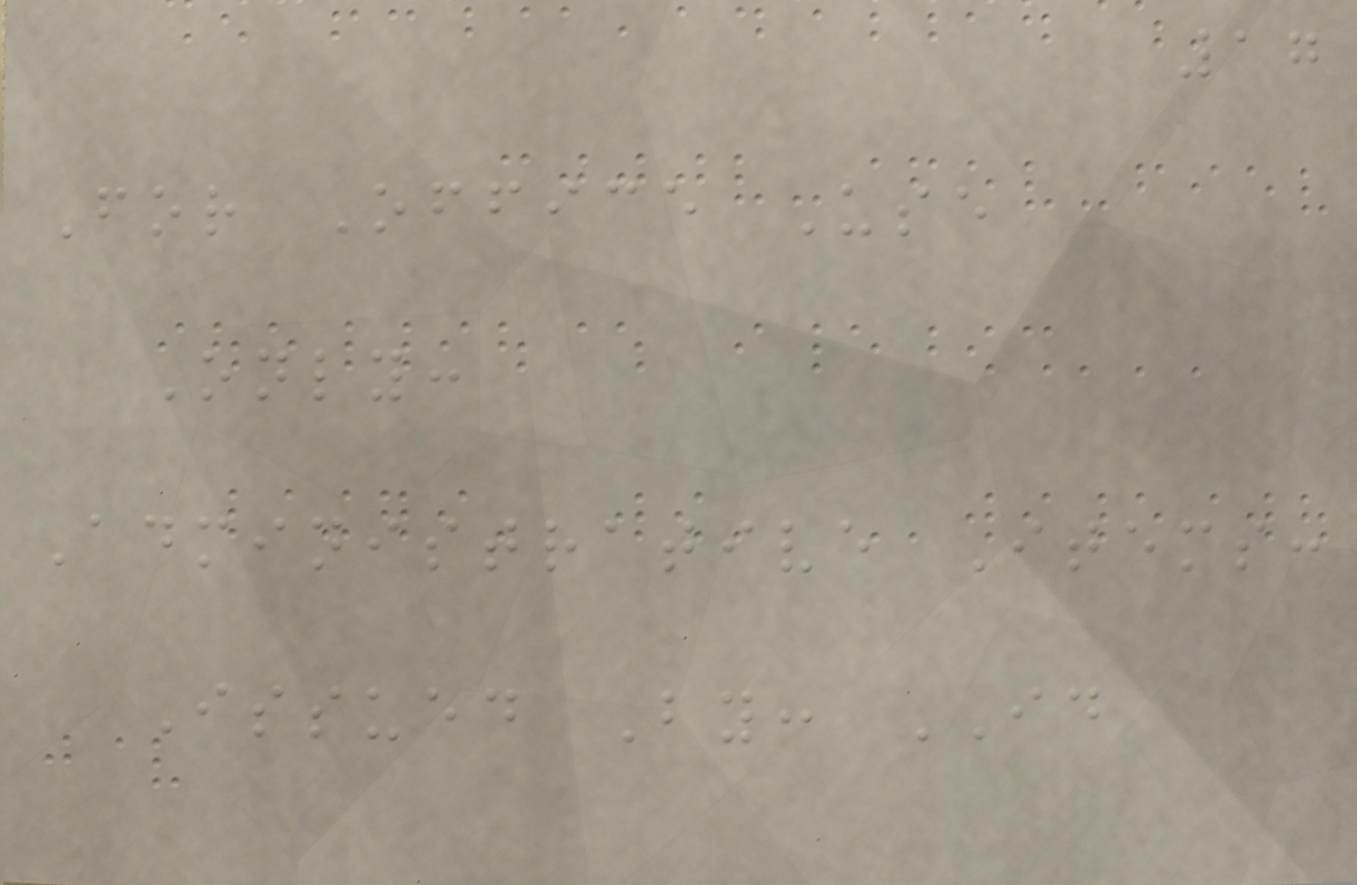17
For Office Use
Only:
Administrative Items:
Issued By: ID
